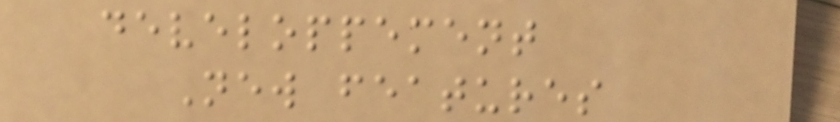developpement
New features
